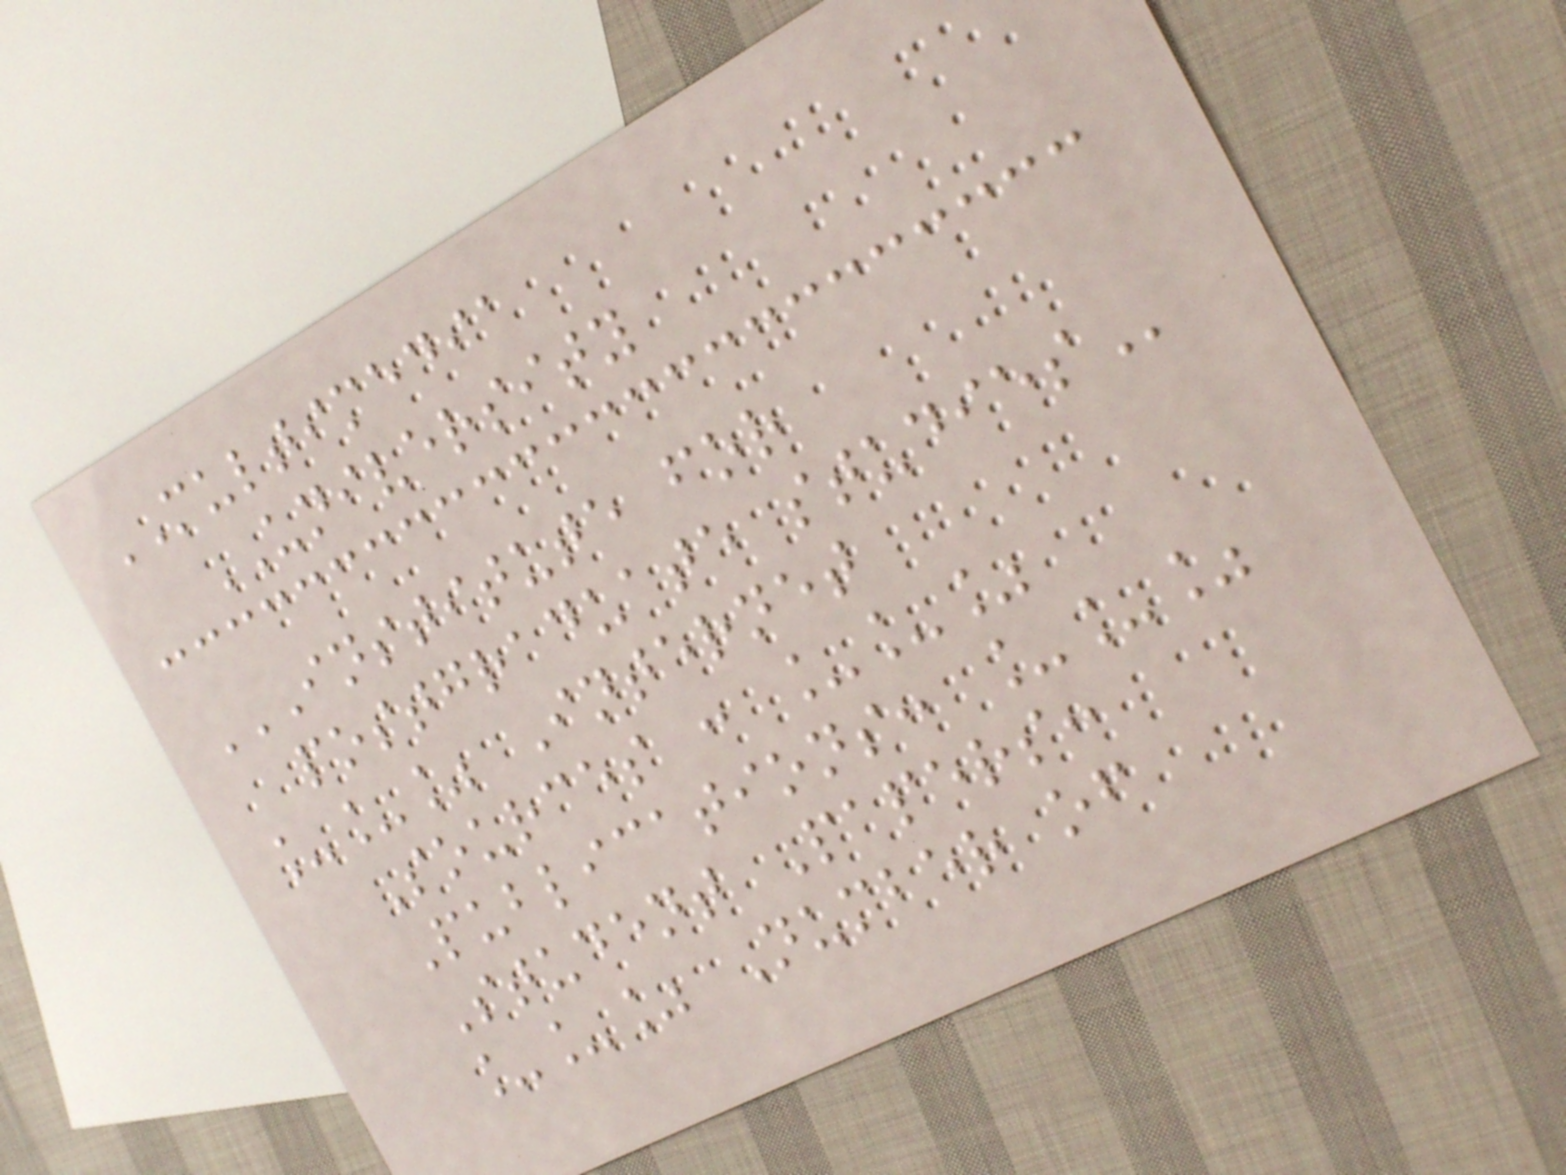MULTIMEDIA
UNIVERSITY
INSTITUTE FOR
POSTGRADUATE STUDIES
__% Internet
Sources : __%
Publications: __%
Student Papers:
__% Number of
